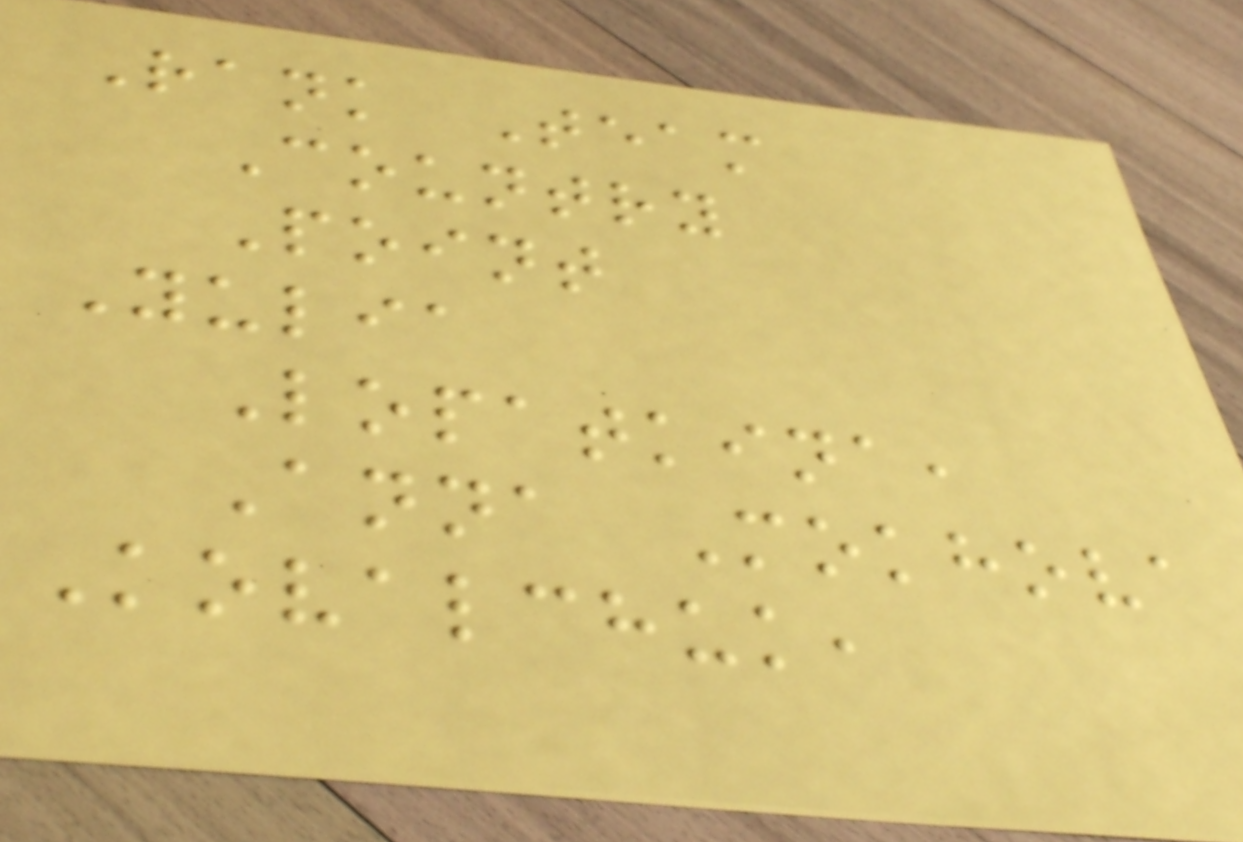Rank Team
Country
Point
Yulia
Lopatkina,
Anna Mokhova
Kovalchuk,
